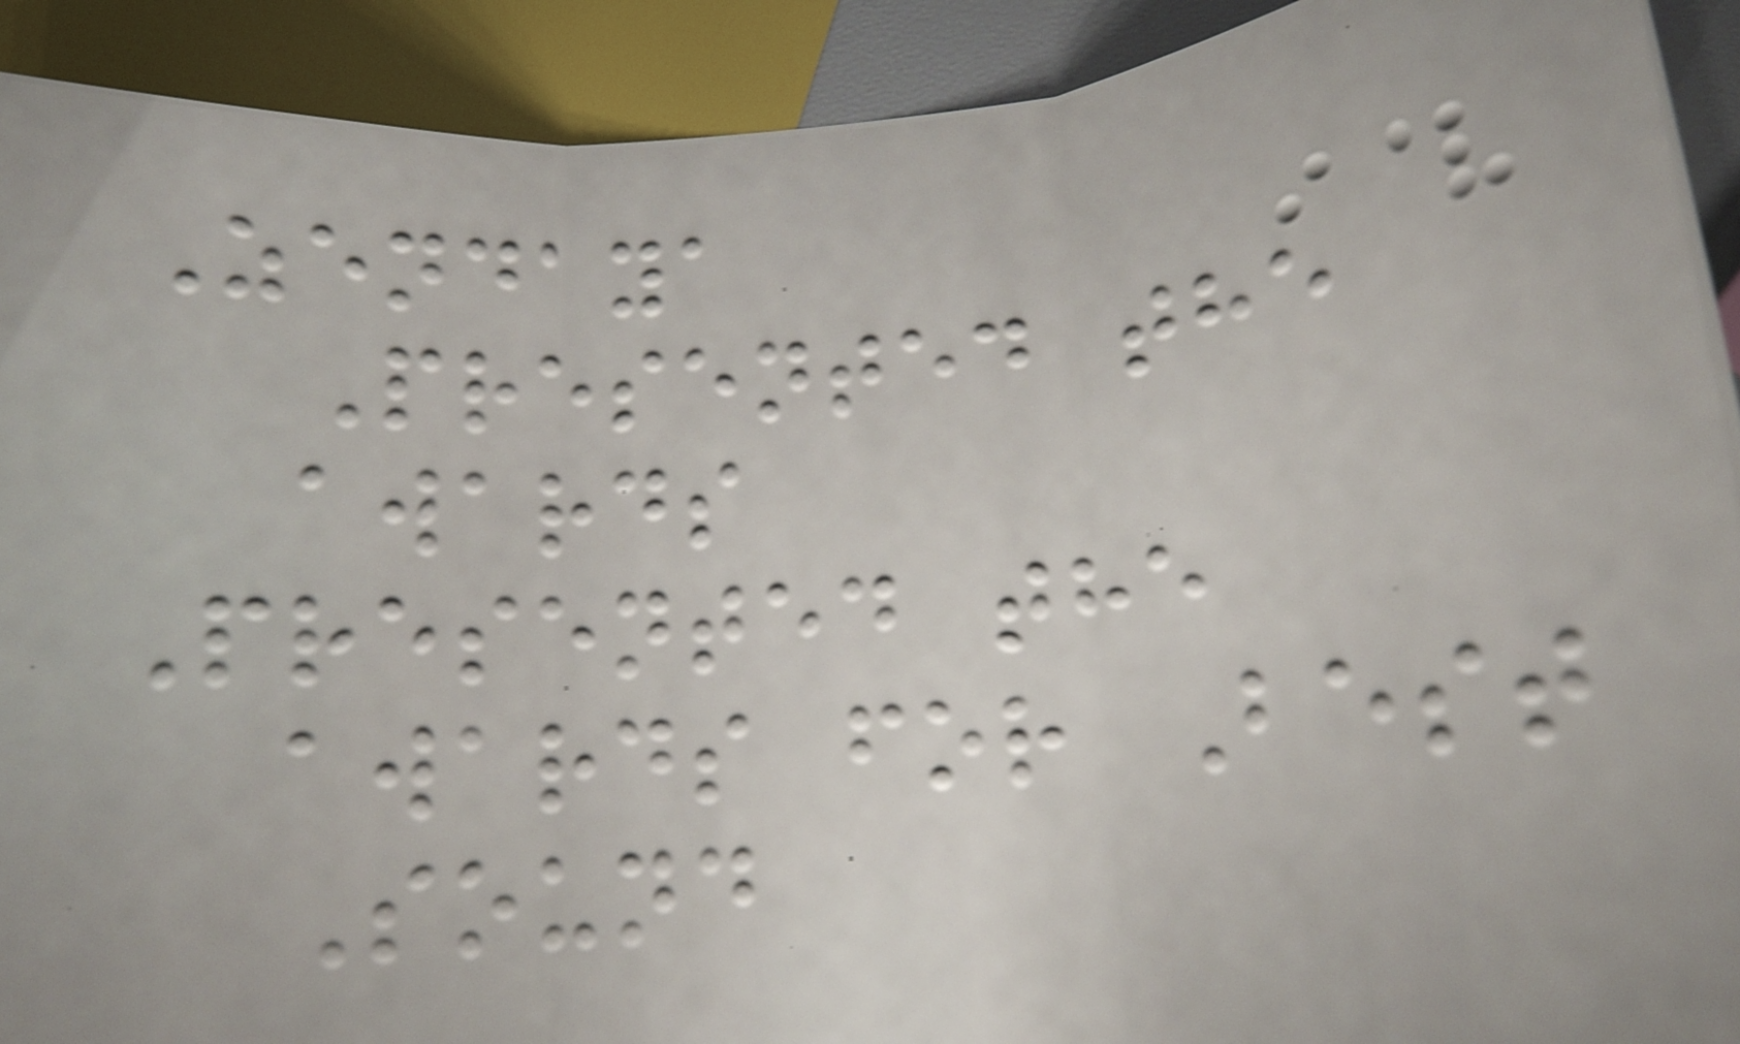Zendaya
Presented the
awards
Presented the
awards for Best
Sound
